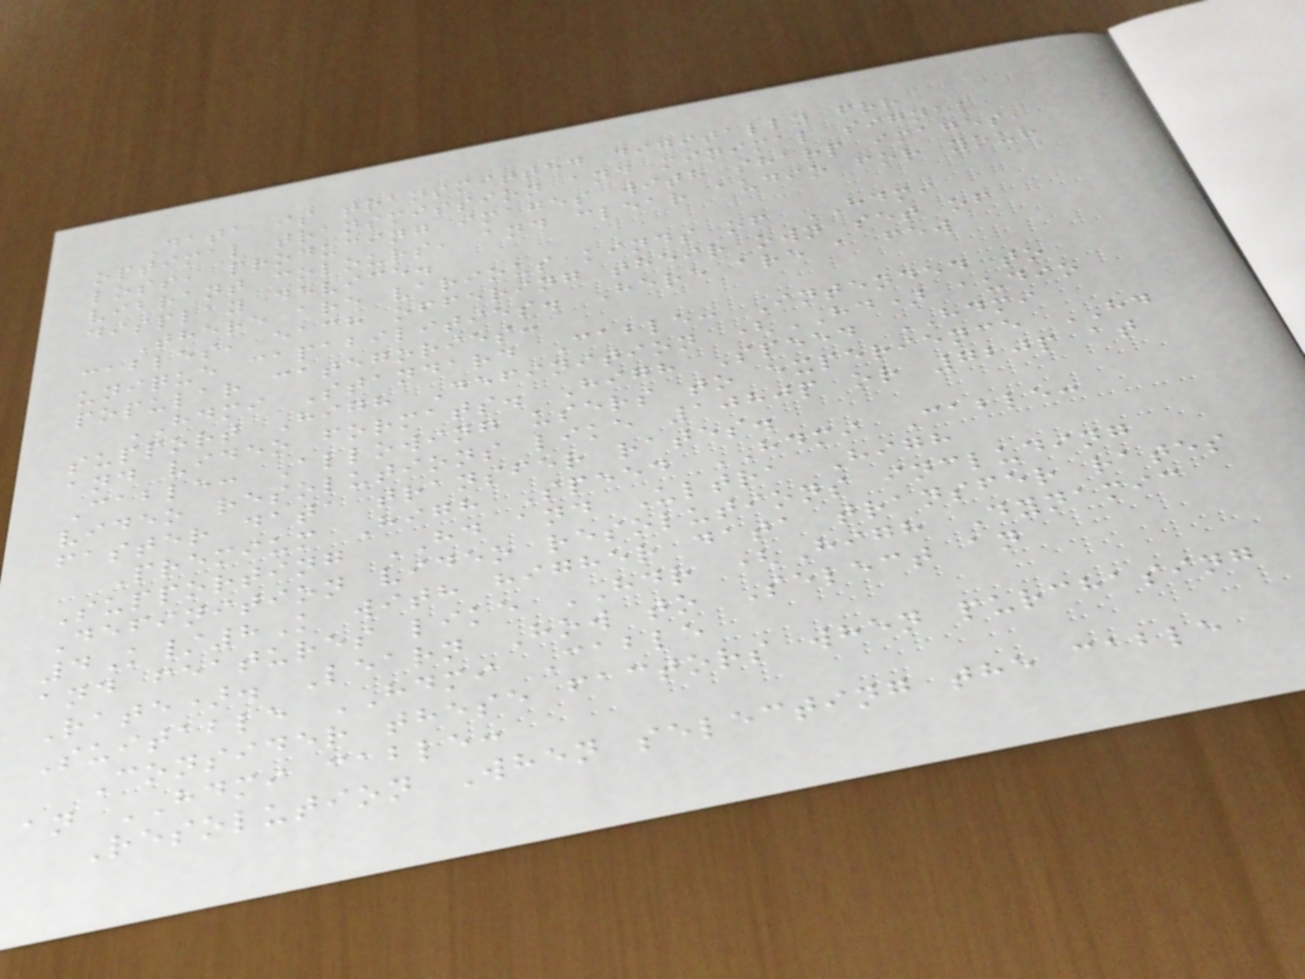Data is transmitted digitally for
optimal transmission and minimal signal
loss, producing images with sharp images,
vibrant colours, and clear audio for your
display device.
There are various kinds of HDMI
cables, each offering their own set of
unique capabilities. Here are a few
popular categories:
HDMI Standard Cable: Intended to
support High Definition (HD) audio
and video formats. High Speed HDMI
Cable: Allowing users to experience HD
video resolutions like 1080p or 720p at
faster data transfer rates.
Premium High Speed HDMI Cable:
Supporting HD and Ultra High
Definition video resolutions including
4K/8K with higher data transfer rates
and features like HDR (High Dynamic
Rate). Learn How to Select an
Suitable HDMI Cable
Consider these factors when purchasing
an HDMI cable:
Resolution When selecting the cable
